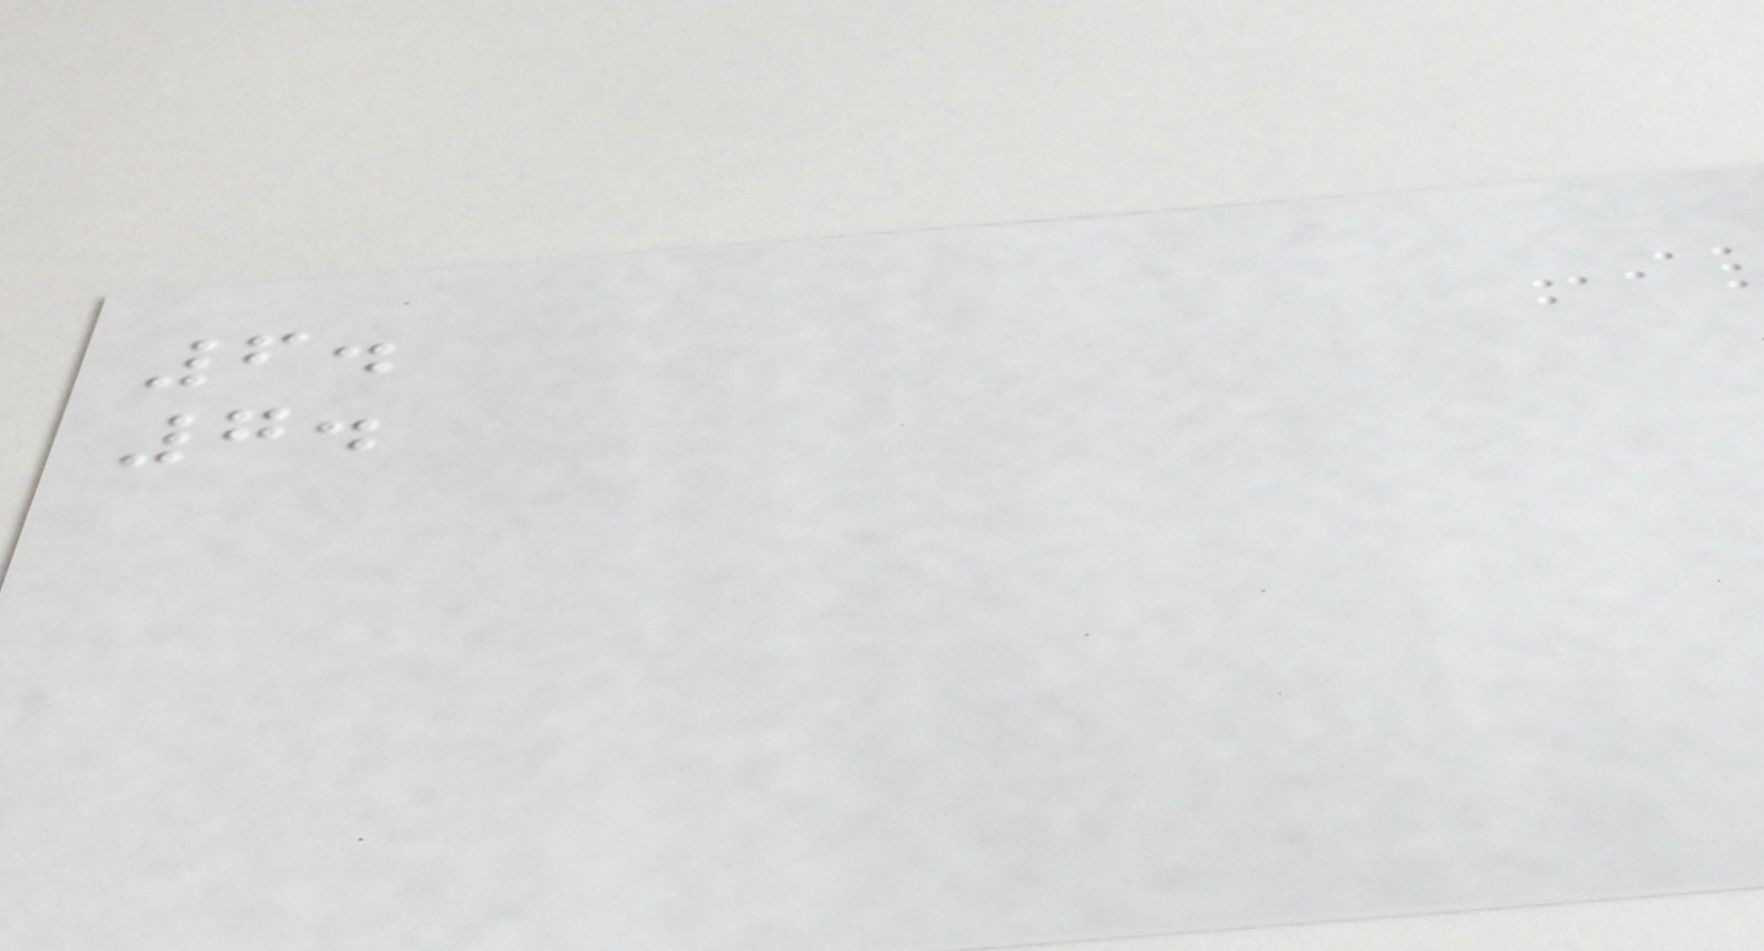6.
7.
